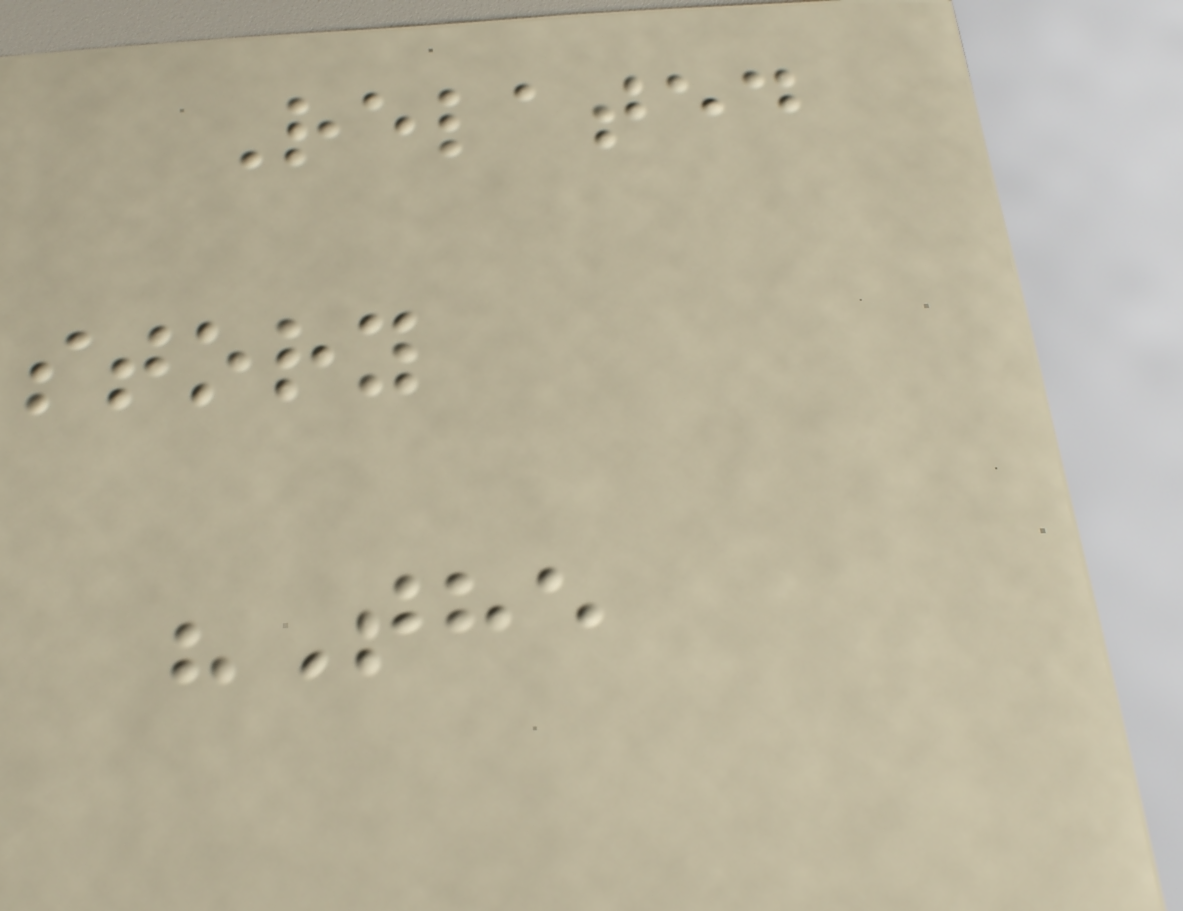Related
story
"The
